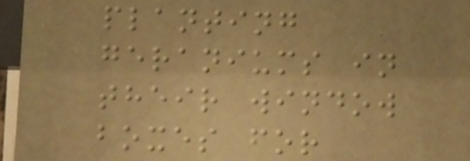planting
geraniums in
their window
boxes for
